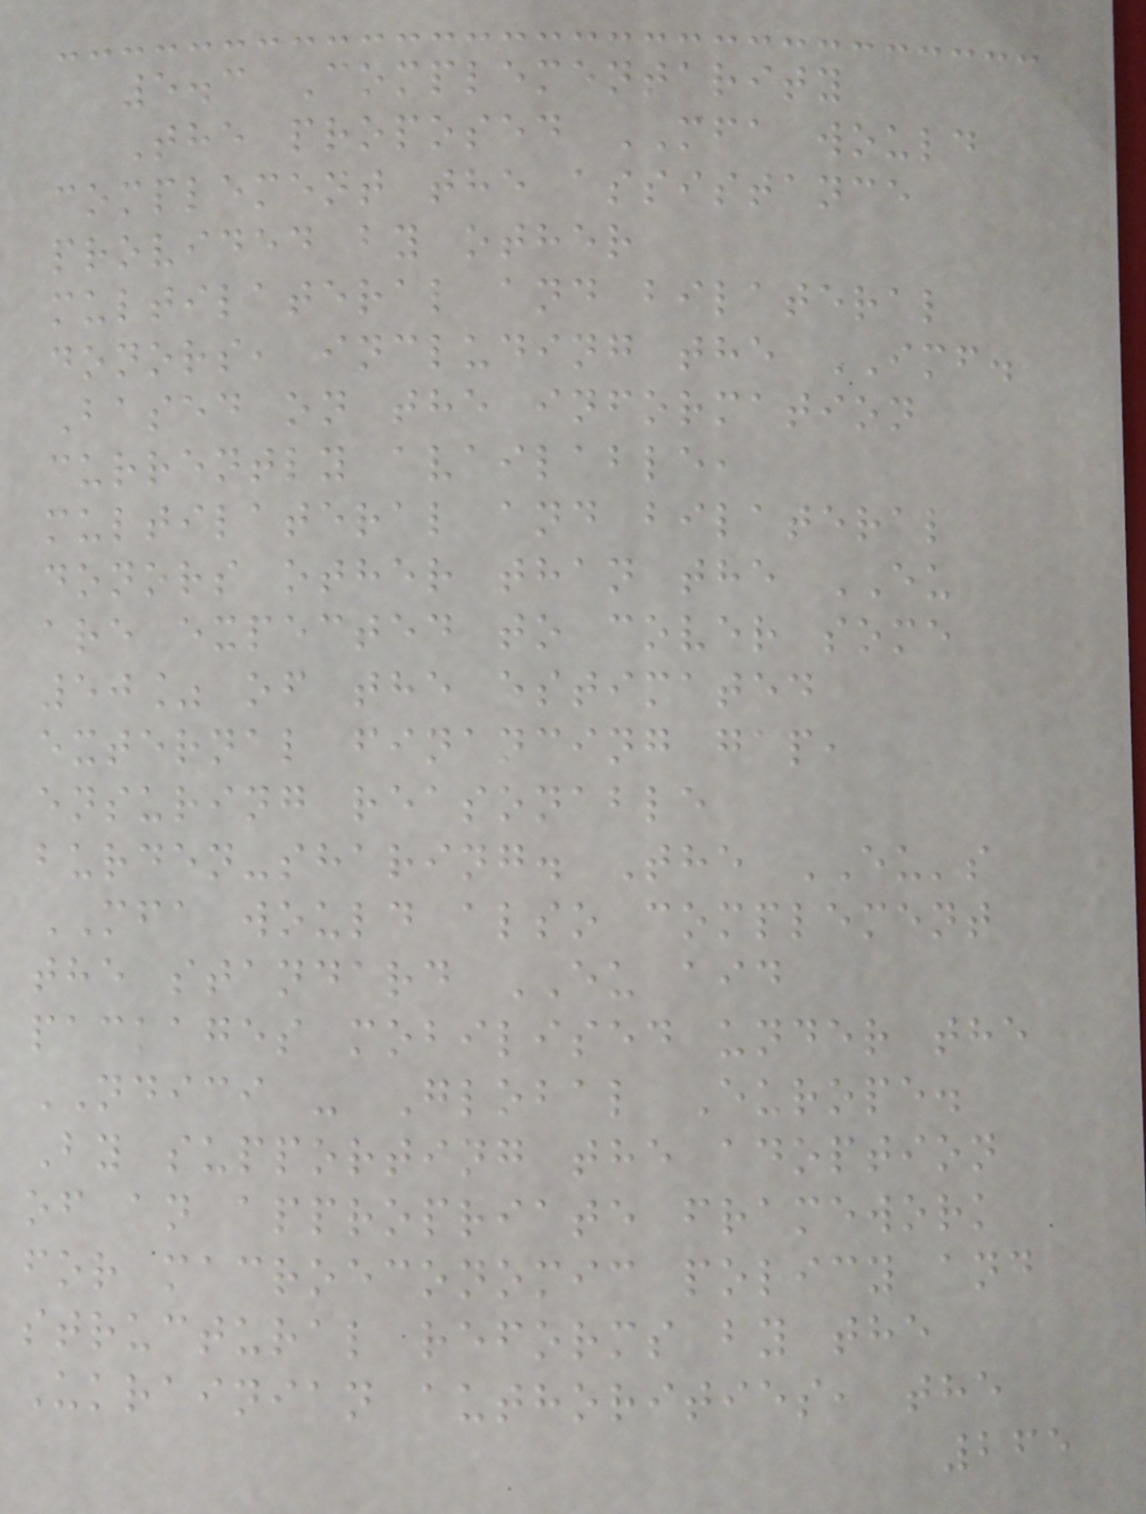5.3 Complementarity
The proposed MFA would
complement the assistance
provided by other
multilateral and bilateral
donors, including the IMF.
Based on the information
currently available,
multilateral and bilateral
donors other than the EU
are expected to cover some
50% of the estimated
external financing gap,
ensuring reasonable
burden-sharing. The EU's
MFA would also complement
the standard EU aid
packages mobilised under the
NDICI - Global Europe.
By supporting the adoption
of an appropriate framework
for macroeconomic policy and
structural reforms by the
Ukrainian authorities, the
265
